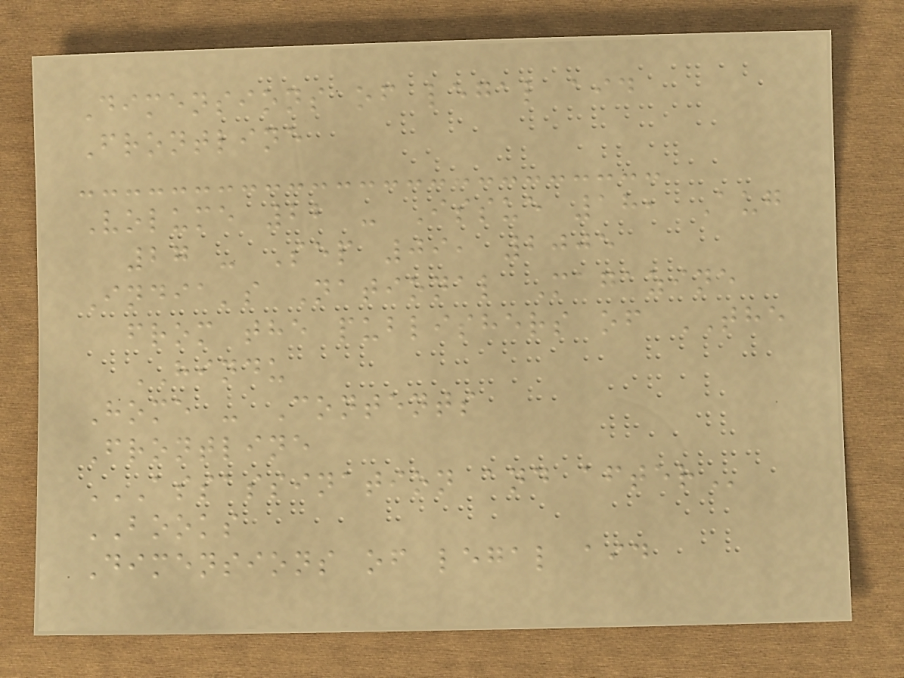Dimensions of legal aid
Frontline
Volume 22 - Issue 18, Aug
27 - Sep 09, 2005
India's National Magazine
from the publishers of THE
HINDU
Home - Contents
Frontline
ASSASSINATION AND AFTER
BOOKS
Dimensions of legal aid
